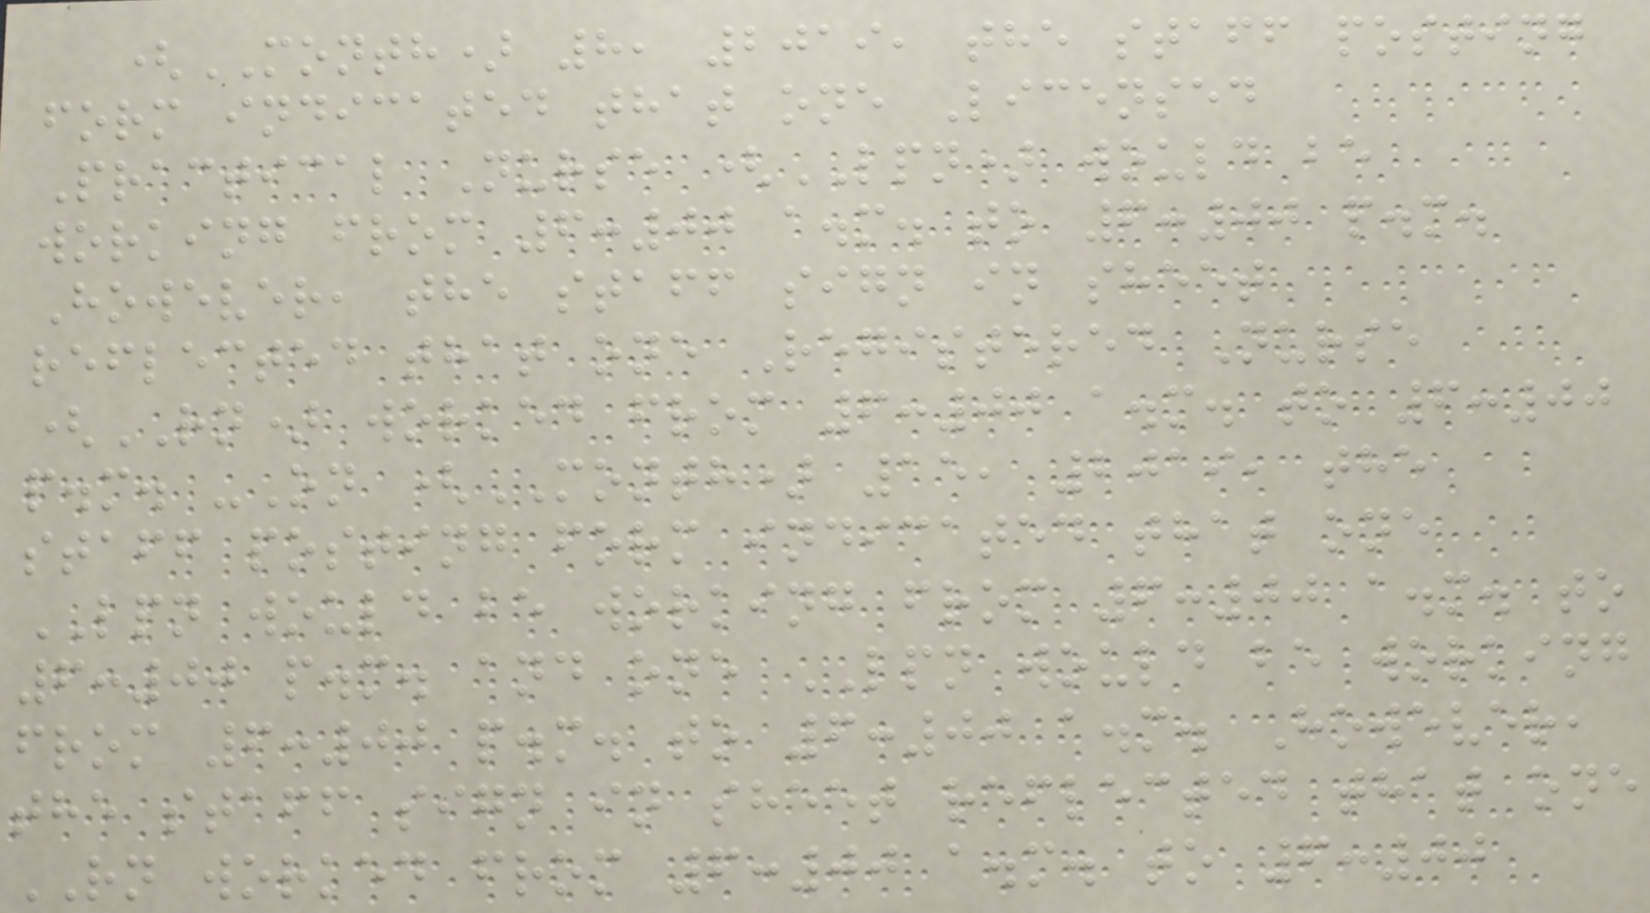(MONTH) 8, 2019, the staff posting
form indicated that one Licensed
Practical Nurse (LPN) would be
working from 6:00 a.m. to 6:00 p.m.
However, the staff sign in sheet
reflected that one Registered Nurse
(RN) worked from 6:00 a.m. to 6:00
p.m. -On (MONTH) 15, 2019, the
staff posting form indicated that one
LPN would be working from 6:00 a.m. to
6:00 p.m. and one LPN would be working
from 6:00 p.m. to 6:00 a.m. However,
the staff sign in sheet reflected that one
RN worked from 6:00 a.m. to 6:00
